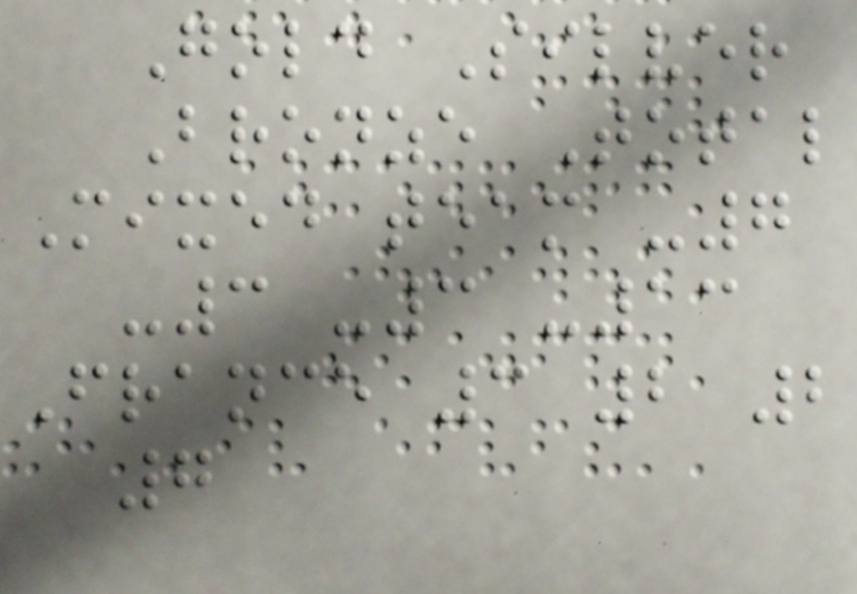Gold Silver
Bronze Total
Mixed team -7
-3 -3 -13
France 3 2 2
7
